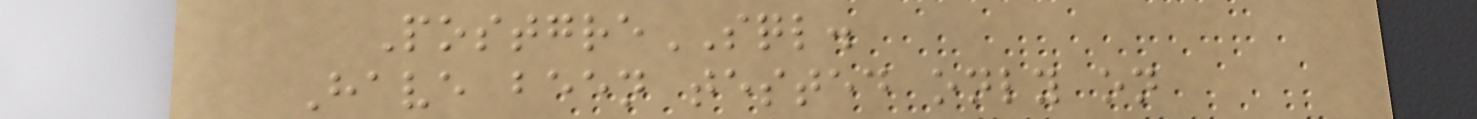PostgreSQL.
Have been tested only on
